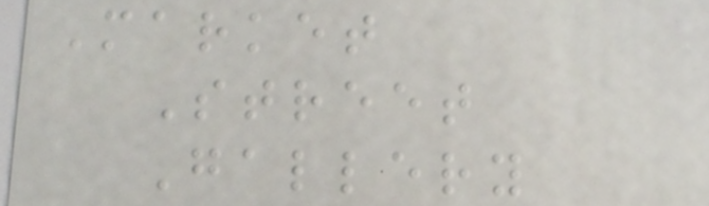Market
Street
Gallery
